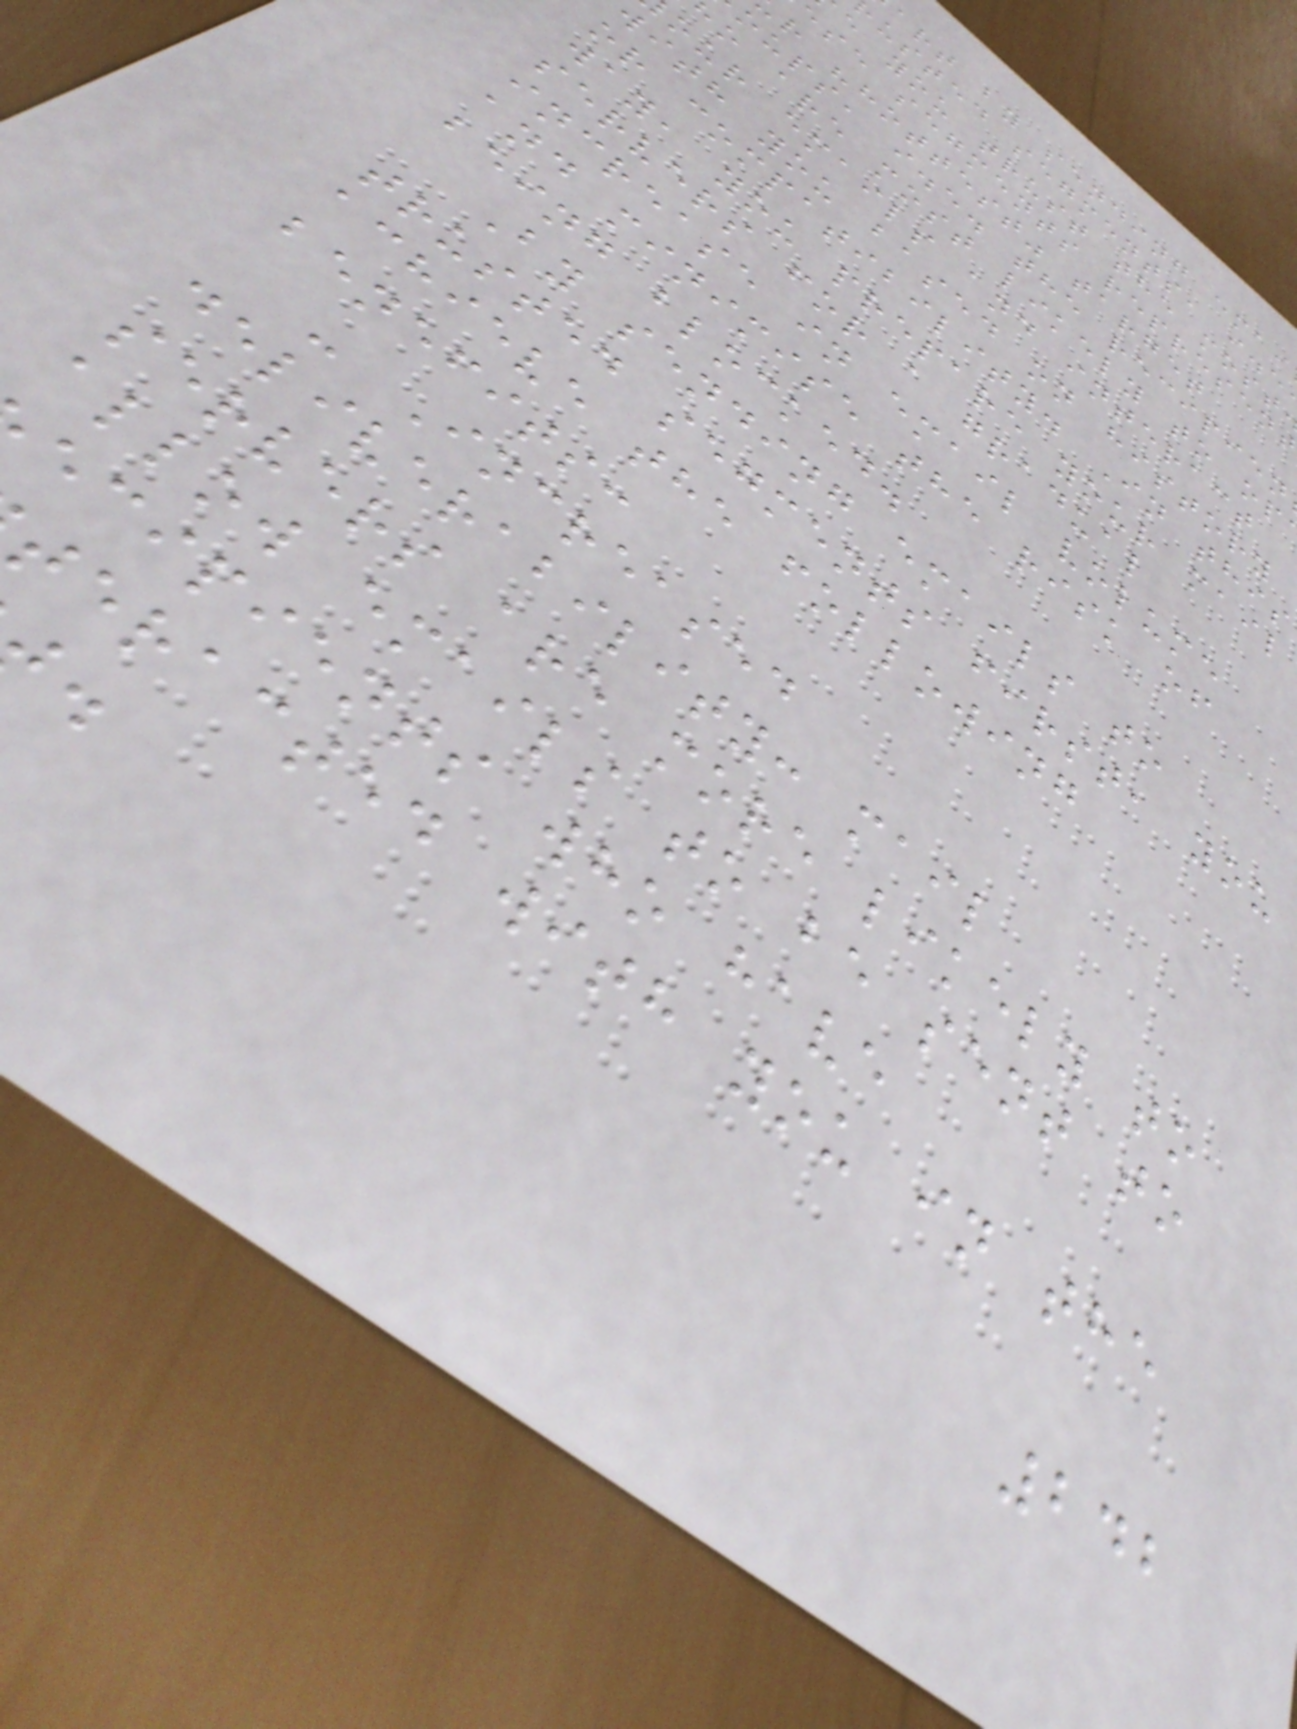art by sending emai
usted segments, i.e
e you trust the most
ese segments represen
r "hottest" target
oups, i.e. the recipien
o are most likely to op
our emails and interact
with you based on history
or compatibility. In this
way, you prepare your mail
servers for a gradual
increase in email volume
and minimise the risk of
being blocked.
By sending emails to
trusted segments first, you
achieve the following
benefits:
- Increased
deliverability: mail
servers are more likely to
allow emails to be sent to
ecipients who have
teracted with you in the
242
